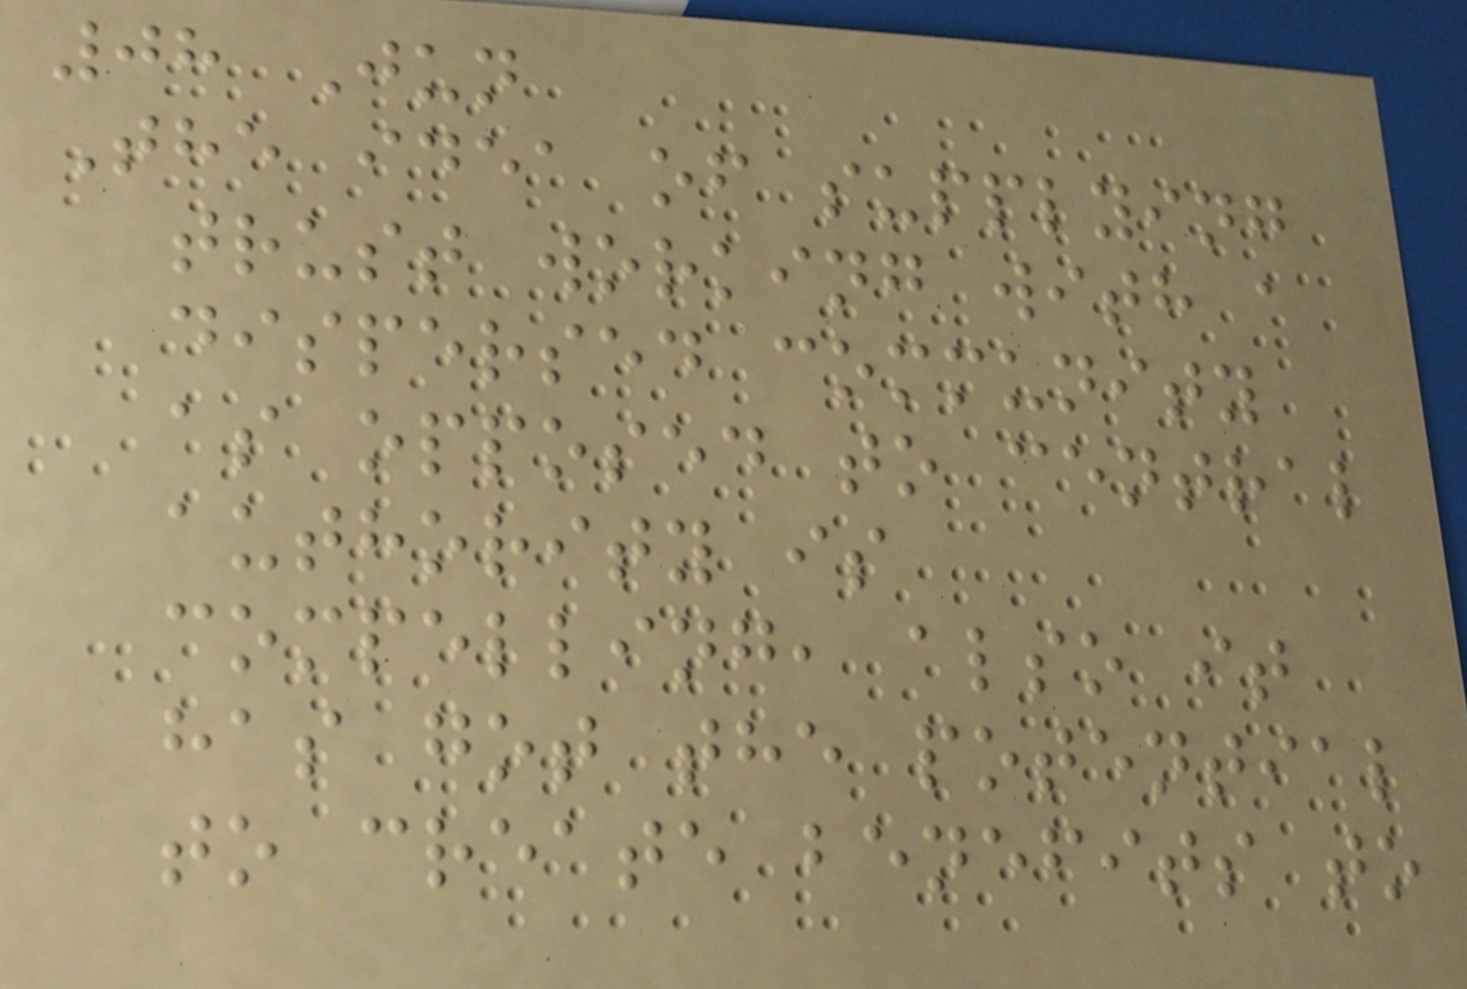08 Jun
The idea of supplying
trust working with a
dispersed community
as opposed to central
authority is
compelling, also it
has got the potential
to create benefits to
